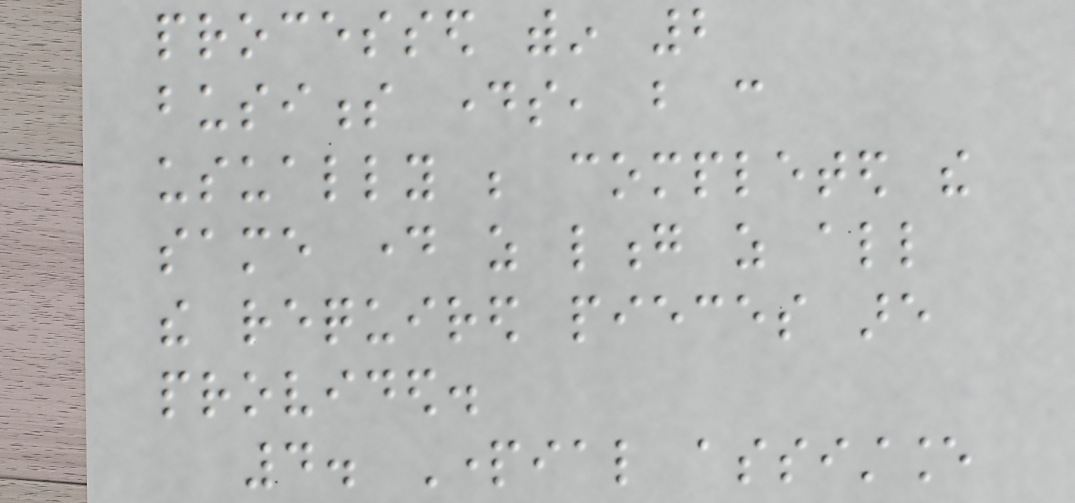processed within 2
business days, but can
usually be completed the
same day as long as all
the required pieces are
provided.
4. Partial assistance
